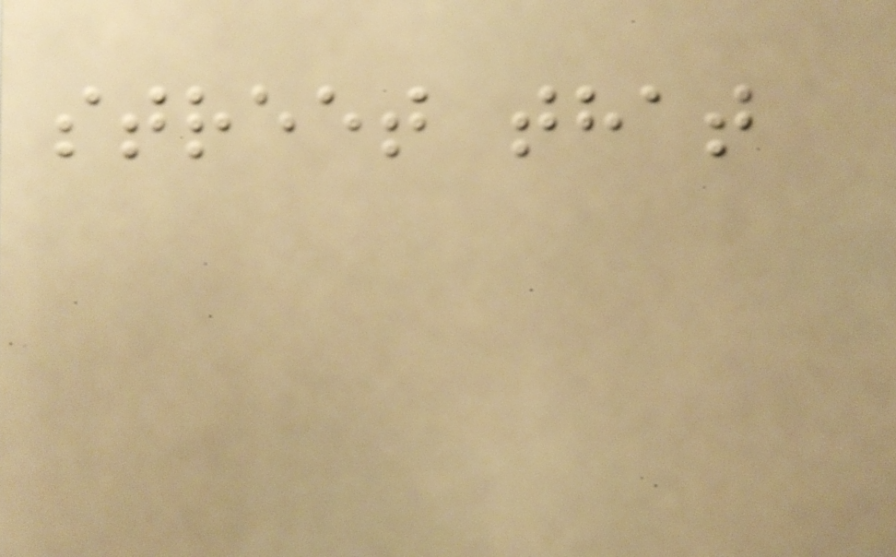street that
